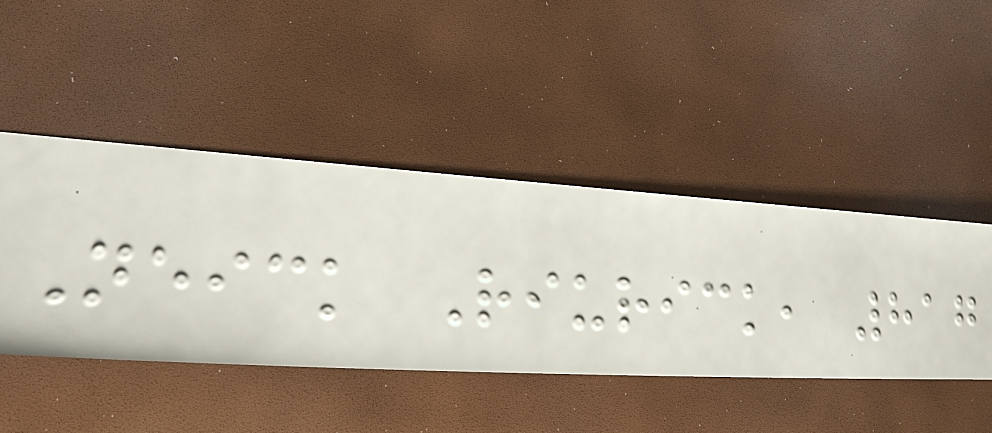Neick Riurick, 817
